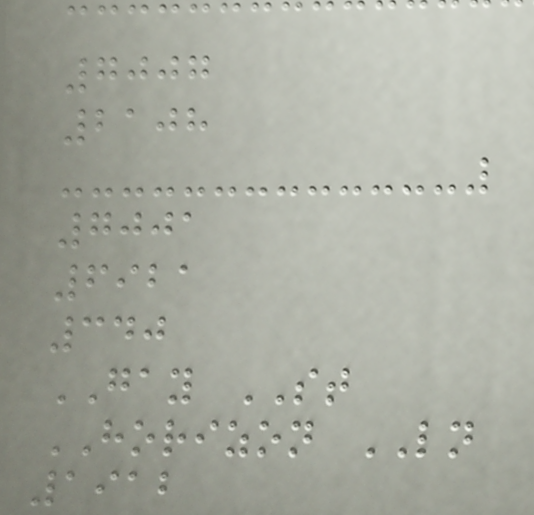7007
2108
7001
6921
340
GAY ST
HORIZON LN
1912
